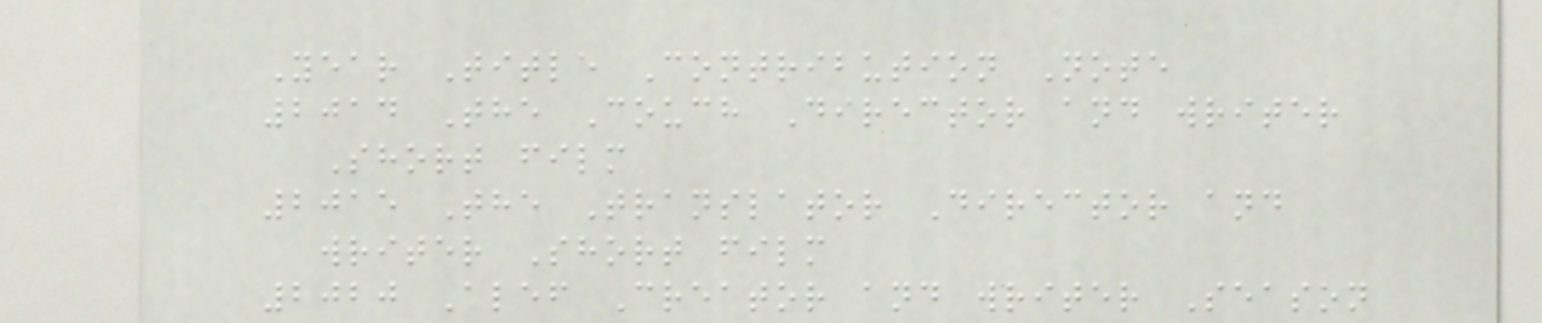Year Title Contribution Note
2014 The Couch Director and writer
Short film
2015 The Translator Director and
writer Short film
2020 Alef Creator and writer Season
